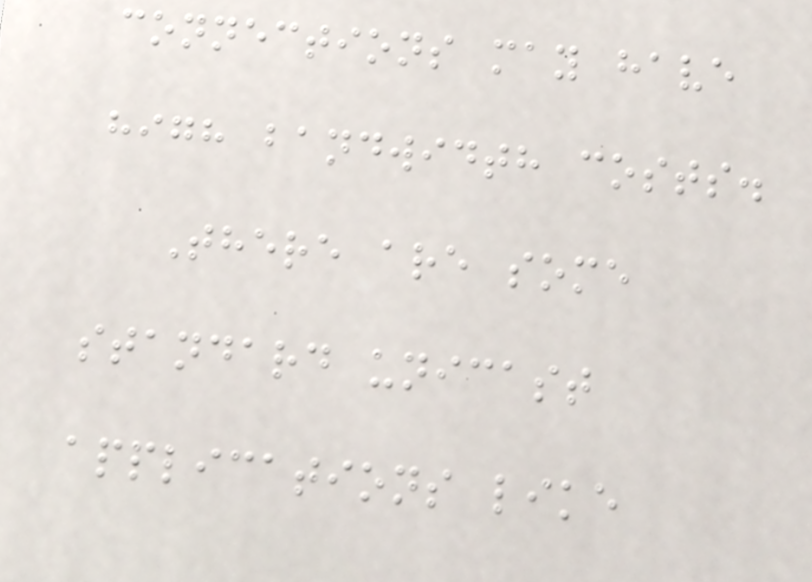connections may have
high bandwidth costs.
There are some
standard unicast
applications like
